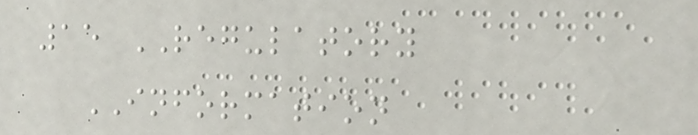15 REGULATORY
INFORMATION
